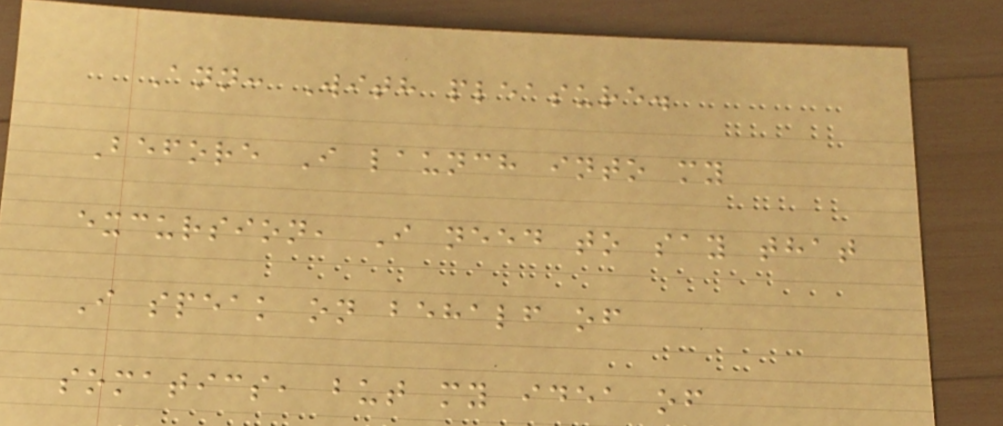Ann: With pleasure.
Before I launch into my
excursion, I need to say that
I speak on behalf of
somatics, but my idea of
